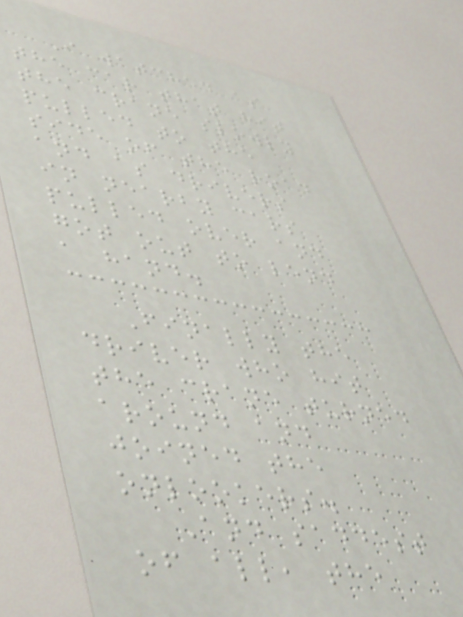I watched as
the car that hit
the crane slowly
pulled to the
side of the road
and as drivers
in nearby cars
pulled over and
got out to lend
a hand.
Finally the
driver who hit
the crane turned
around and
joined the
onlookers.
And saddest
of all, the
